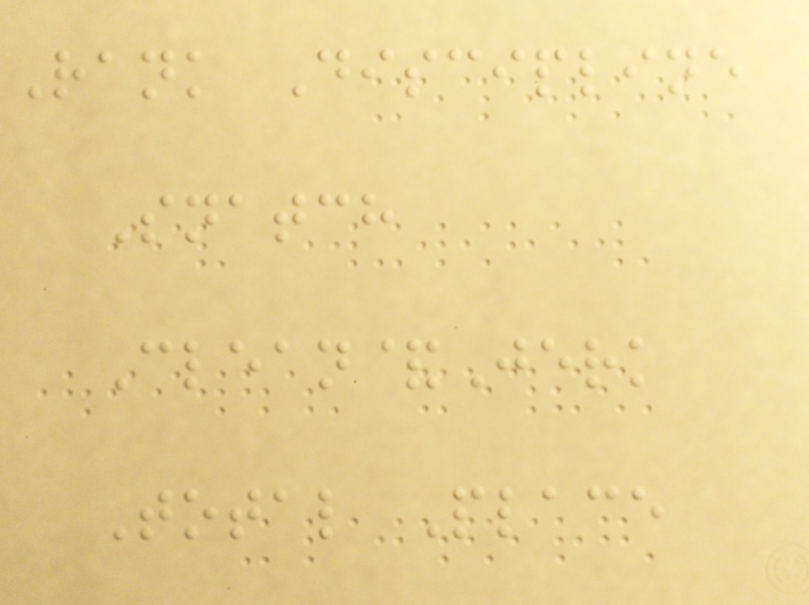Rank Discipline
Snatch
Clean&Jerk
Total Place
